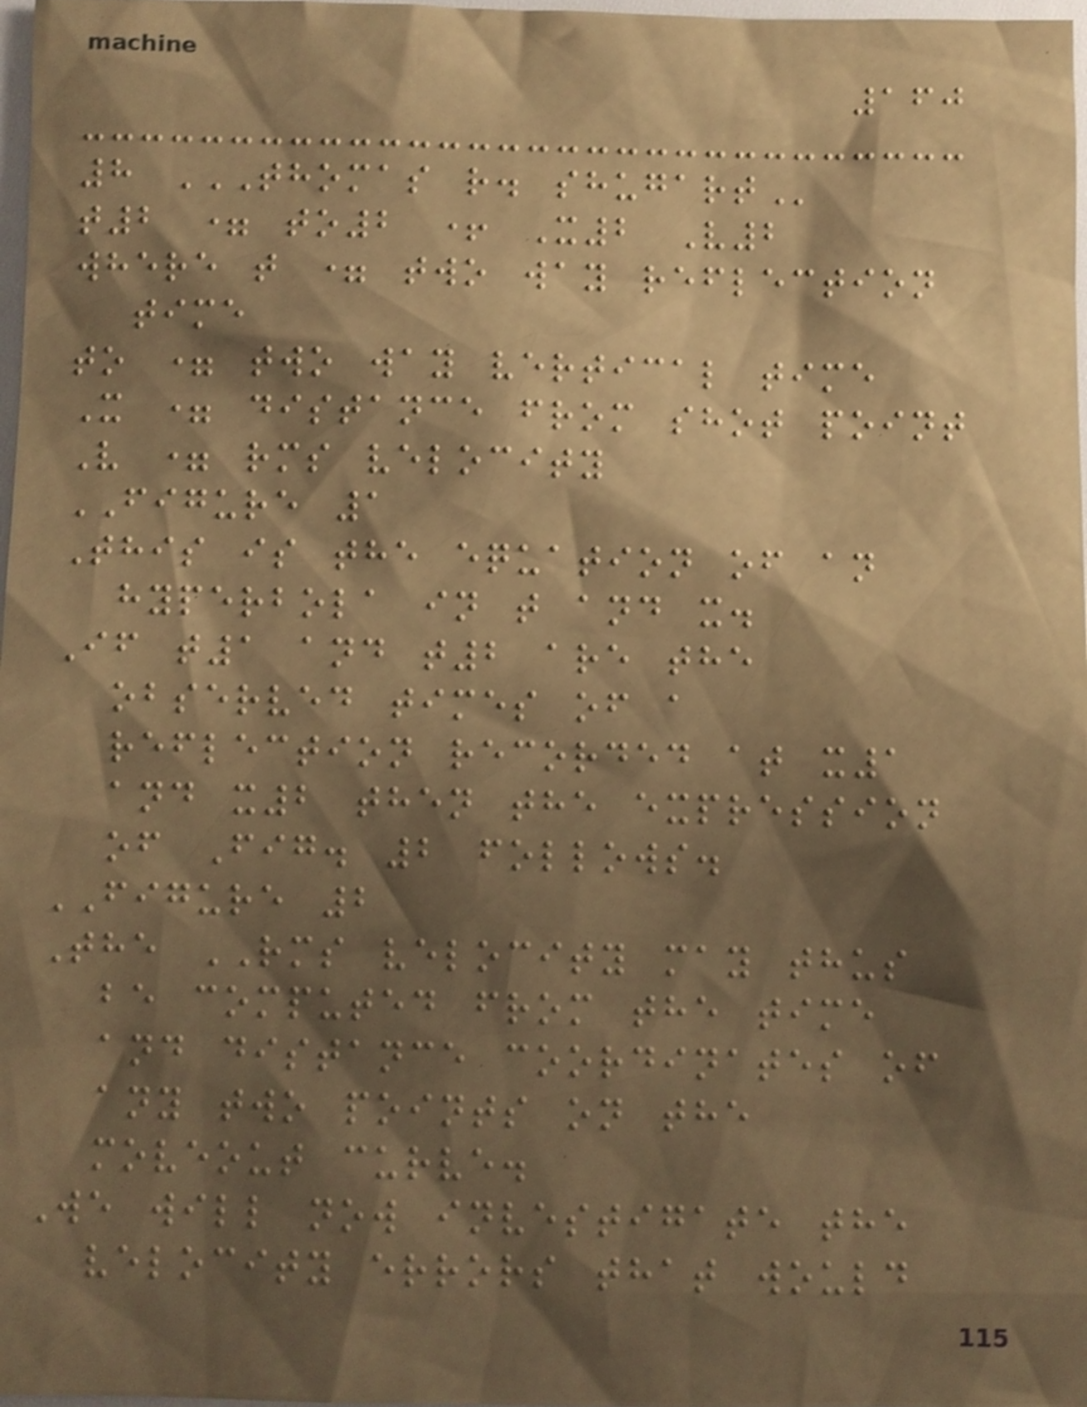160
8 THOMAS R. SHUGART
t2 = to2 + X2 V2
where t = two way reflection
time
to = two way vertical time
X = distance from shot point
V = rms velocity
FIGURE 1
This is the equation of an
hyperbola in t and x.
If t1 and t2 are the
observed times of a
reflection recorded at x1
and x2 then the expression
of Fig. 2 follows.
FIGURE 2
The RMS velocity may thus
be computed from the time
and distance coordinates of
any two points on the
moveout curve.
We will now investigate the
velocity errors that would
